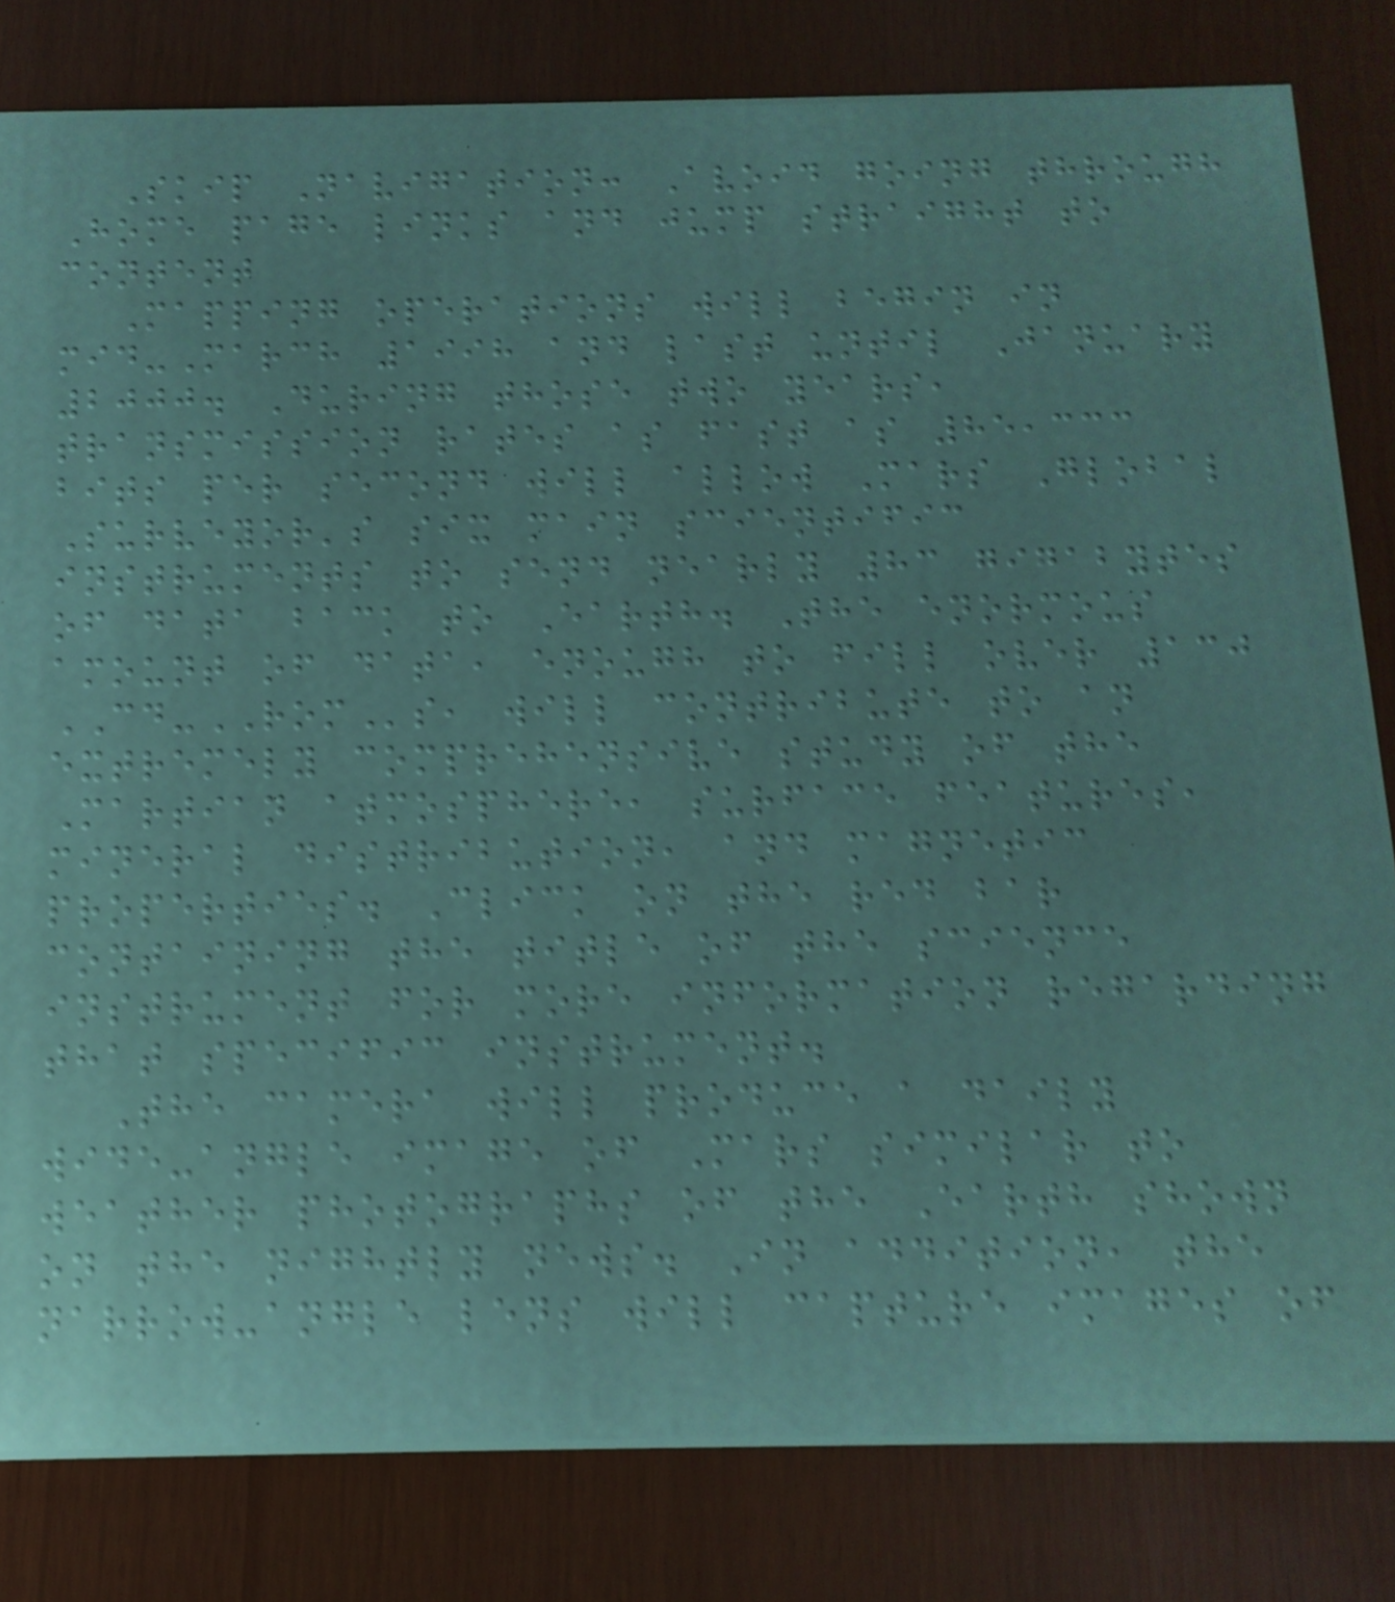Skip Navigation: Avoid going through
Home page links and jump straight to
content
Mapping operations will begin in
mid-March 1998 and last until January
2000. During those two years,
transmission rates as fast as 85,333
bits per second will allow Mars Global
Surveyor's six main scientific
instruments to send nearly 83 gigabytes
of data back to Earth. The enormous
amount of data, enough to fill over 130
CD-ROMs, will contribute to an
extremely comprehensive study of the
Martian atmosphere, surface features,
mineral distribution, and magnetic
properties. Click on the red bar
containing the title of the science
instrument for more information regarding
that specific instrument.
The camera will produce a daily
wide-angle image of Mars similar to
weather photographs of the Earth shown
on the nightly news. In addition, the
narrow-angle lens will capture images of
